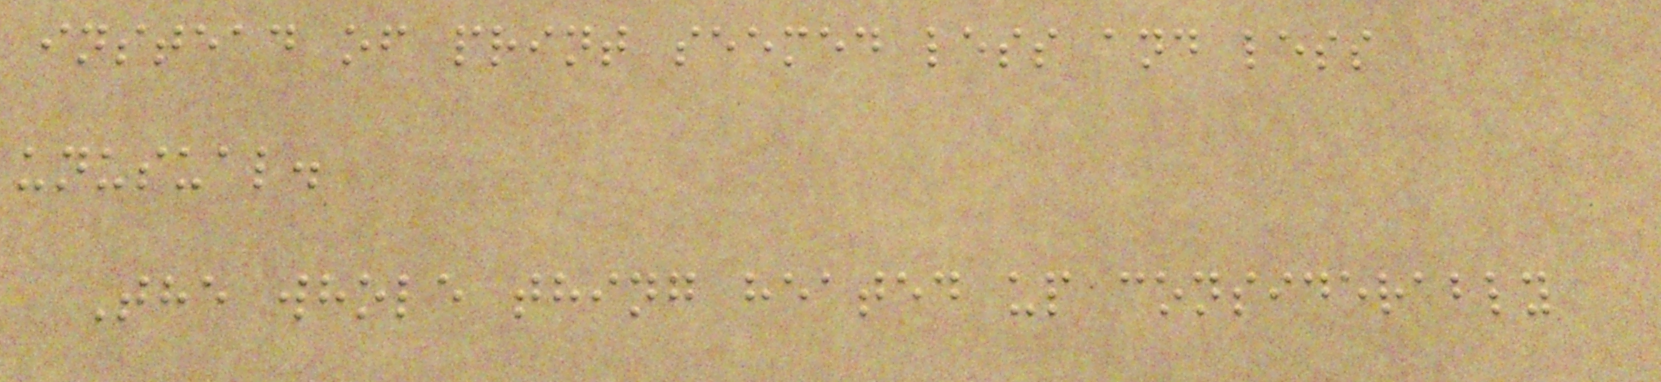instead of print seemed less and less
unusual.
The whole thing heated up considerably
